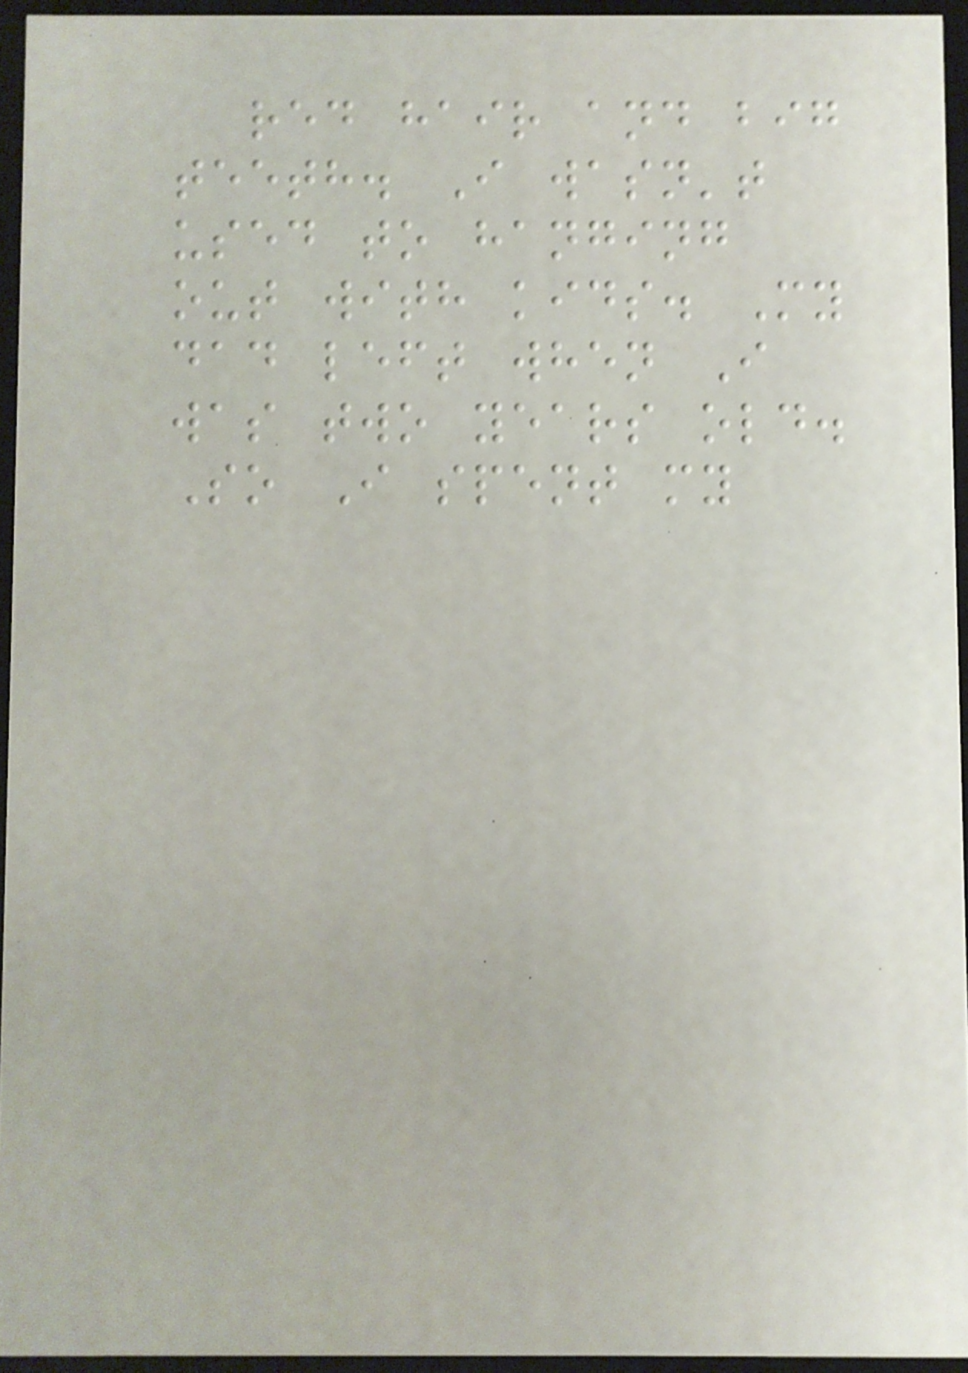red hair and big
teeth. I wasn't
used to hanging
out with kids. My
dad left when I
was two years old.
So I spent my
